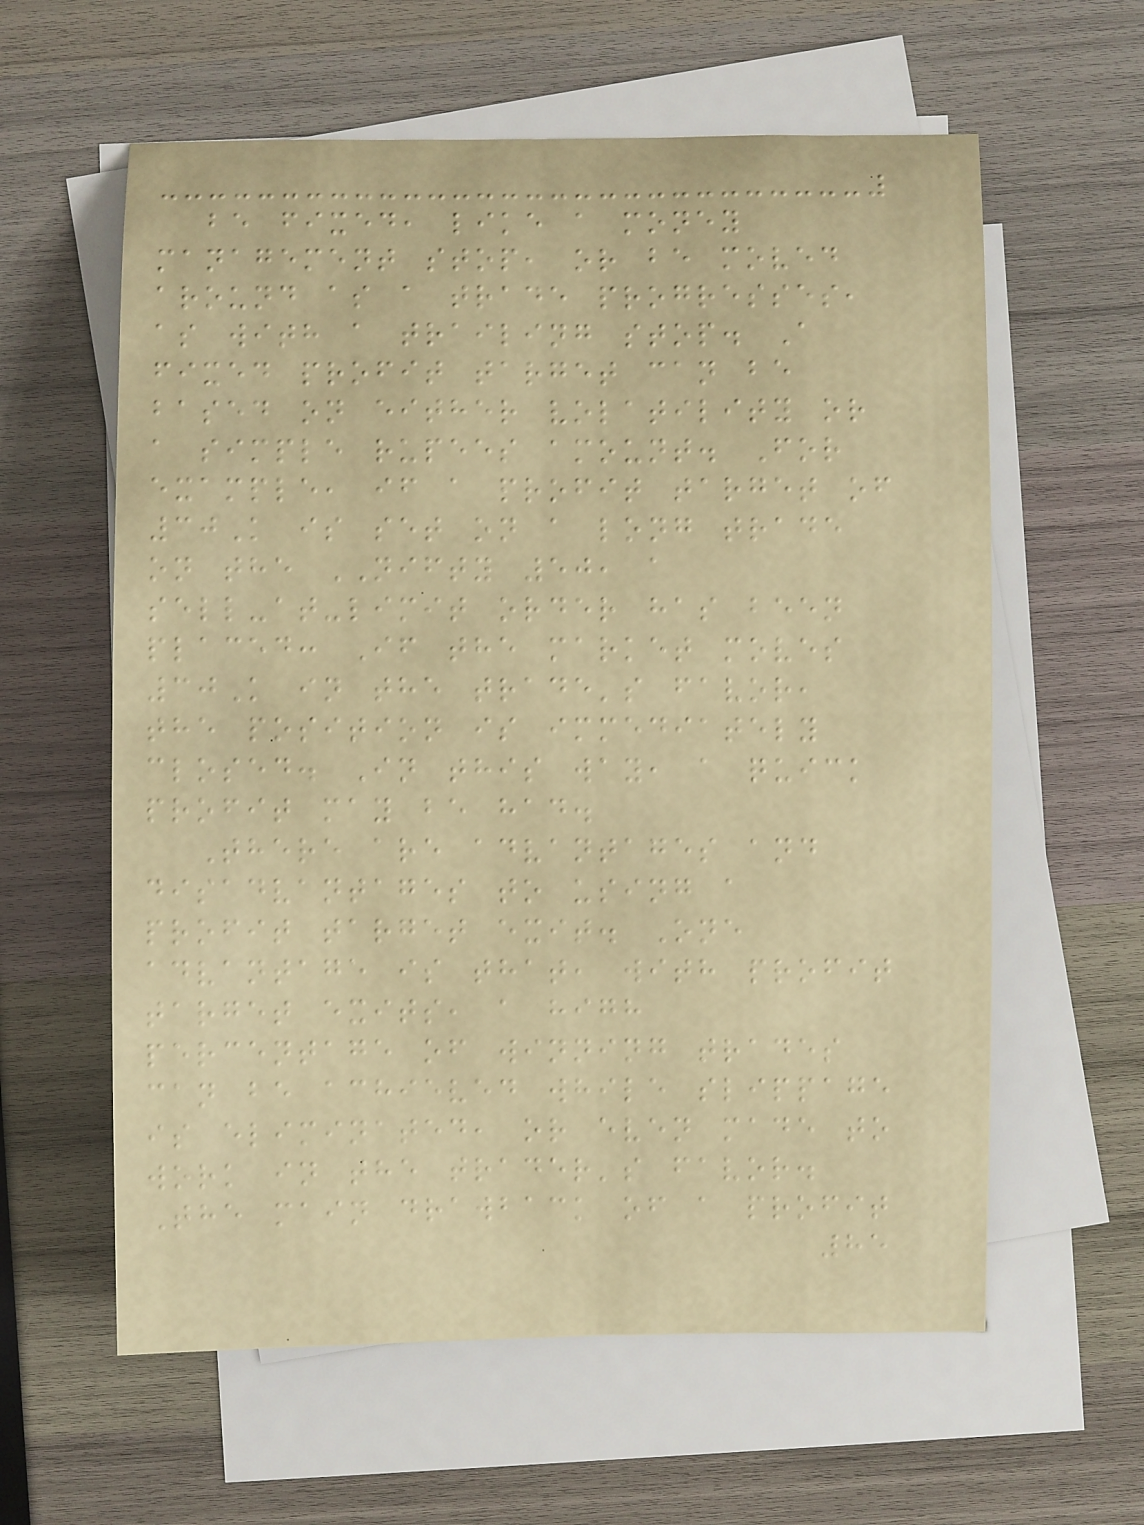be fixed, like a money
management stop, or be moved
around as a trade progresses,
as with a trailing stop. A
fixed profit target can be
based on either volatility or
a simple rupees amount. For
example, if a profit target of
30K is set on a long trade
on the NIFTY 50, a
sell-at-limit order has been
placed: If the market moves
30K in the trade's favor,
the position is immediately
closed. In this way, a quick
profit may be had.
There are advantages and
disadvantages to using a
profit target exit. One
advantage is that, with profit
target exits, a high
percentage of winning trades
can be achieved while slippage
is eliminated, or even made to
work in the trader's favor.
The main drawback of a profit
85
